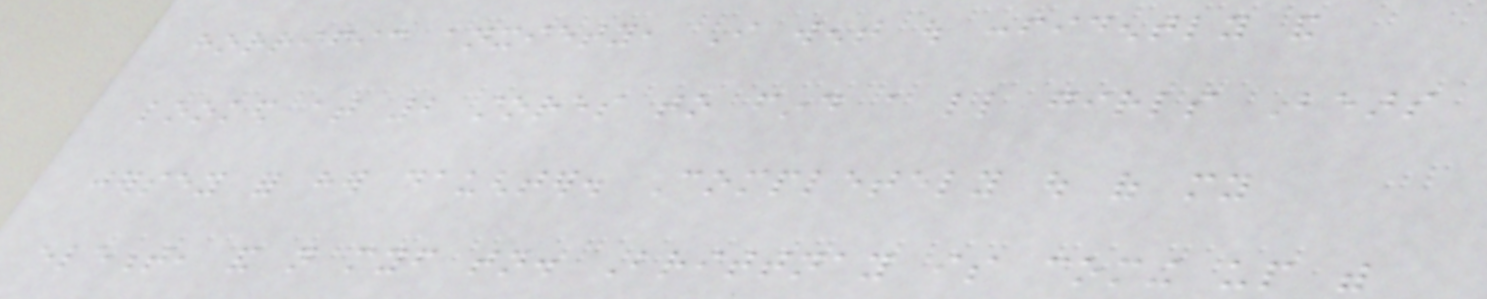horrific anxiety, I went out confidently and
looked at 2 stores to find a little girls Bears
jersey for her daughter. Completely out of my
element, and not myself tonight. Brittnay is coming up with
